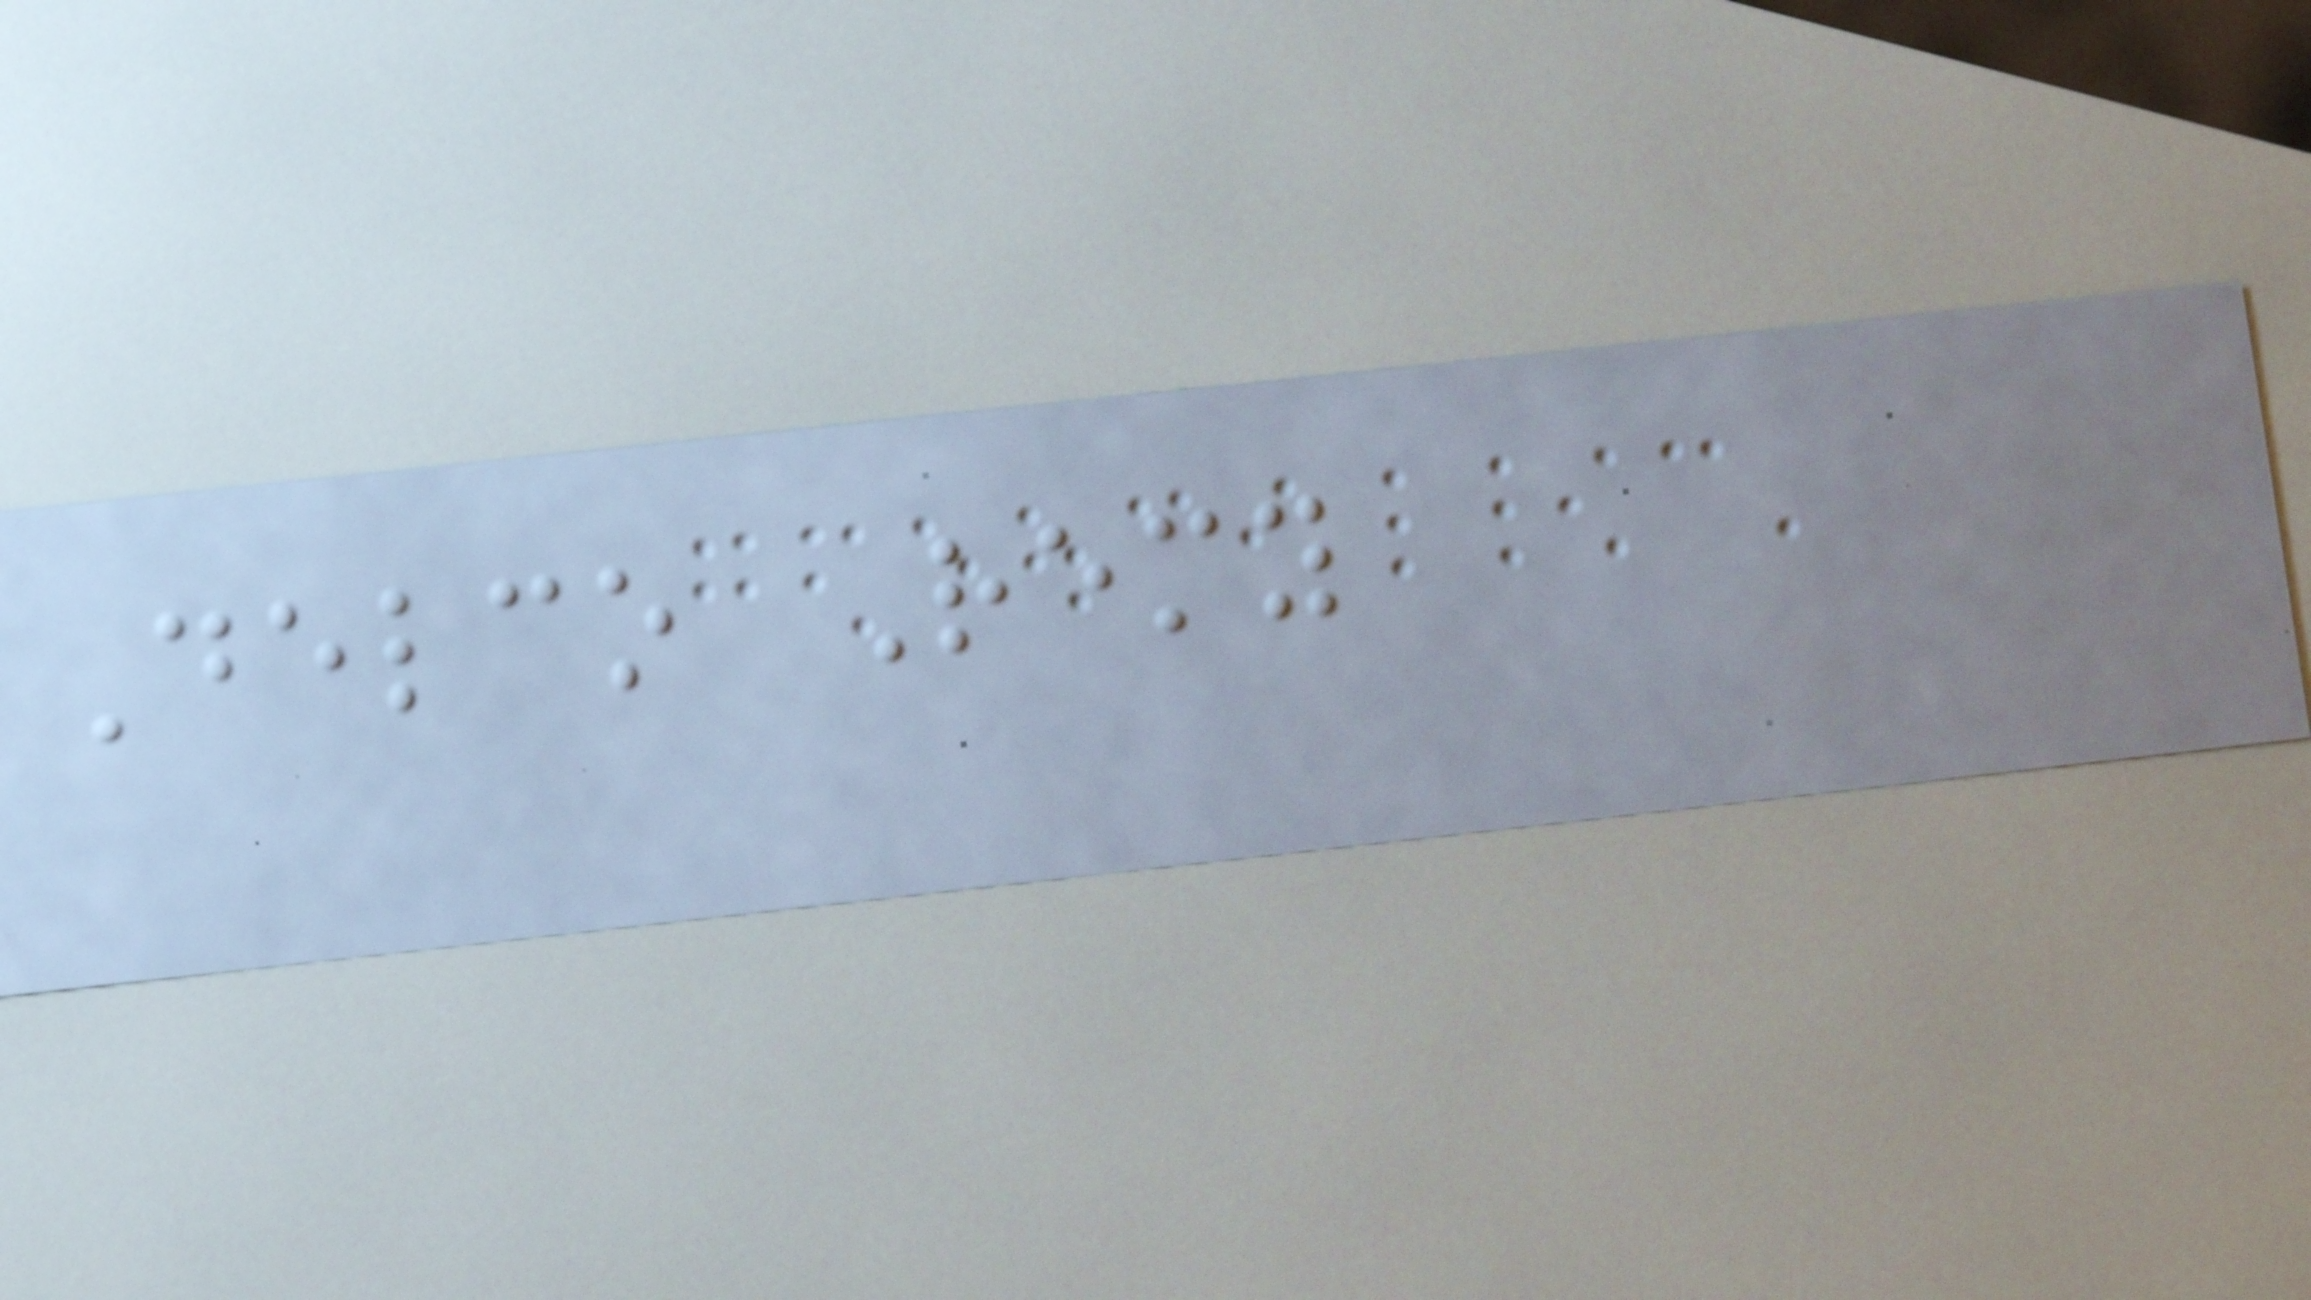Delco Remy
